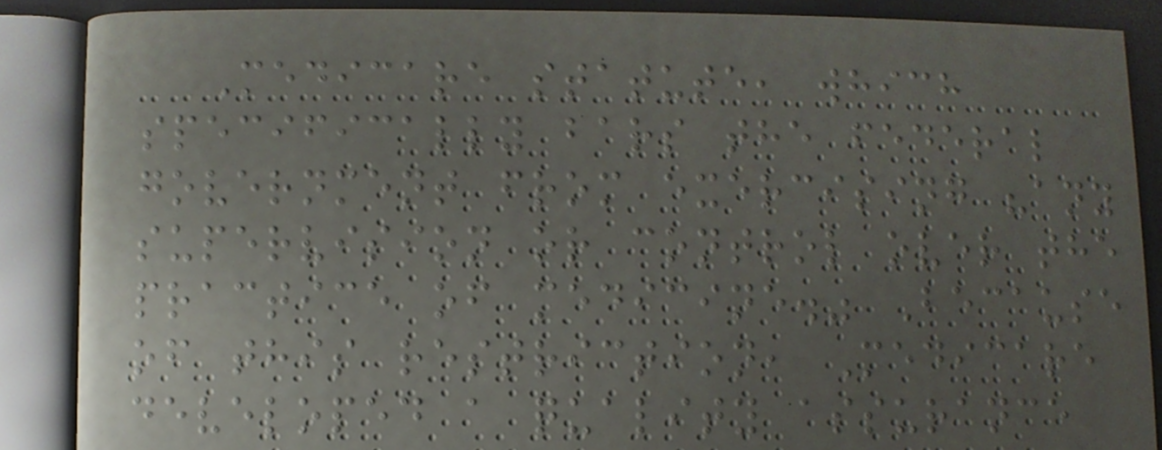Medicare statute, which
specifically bars the federal
government from exercising "any
supervision or control over the
practice of medicine." Because
of this restriction, Medicare
developed a quality assurance
